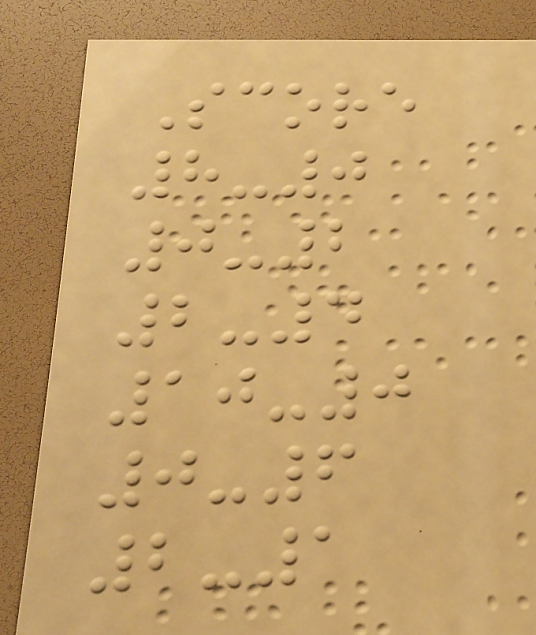Score
8-0
0-2
2-4
10-0
0-6
2-1
